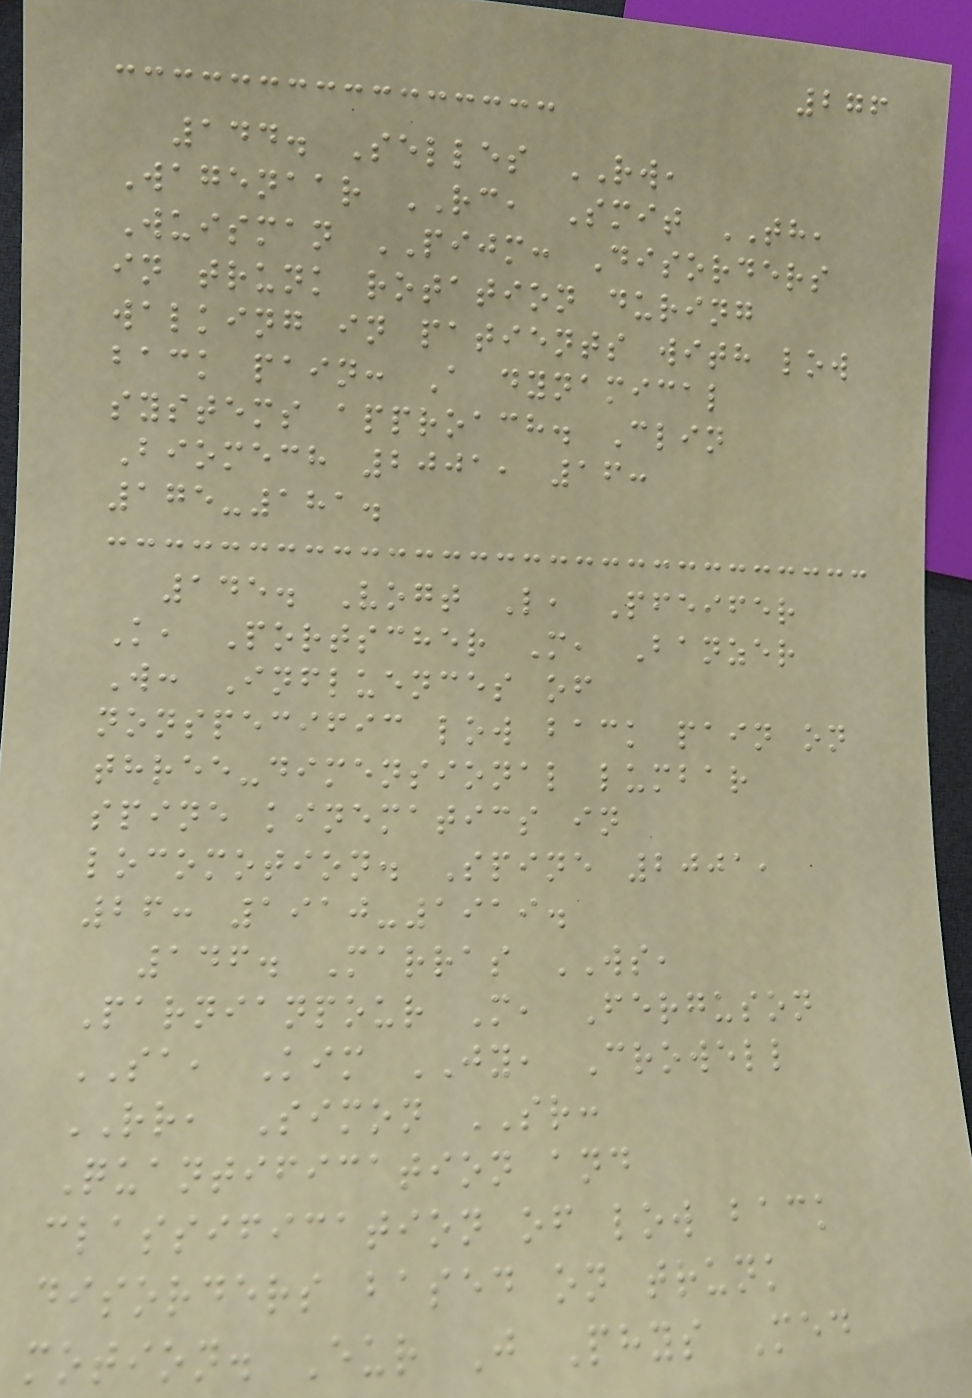276
144. Selles RW,
Wagenaar RC, Smit TH,
Wuisman PIJM: Disorders
in trunk rotation during
walking in patients with low
back pain: A dynamical
systems approach. Clin
Biomech 2001, 16:
175-181.
145. Vogt L, Pfeifer
K, Portscher M, Banzer
W: Influences of
nonspecific low back pain on
three-dimensional lumbar
spine kinematics in
locomotion. Spine 2001,
26: 1910-1919.
146. Marras WS,
Parnianpour M, Ferguson
SA, Kim JY, Crowell
RR, Simon SR:
Quantification and
classification of low back
disorders based on trunk
motion. Eur J Phys Med
